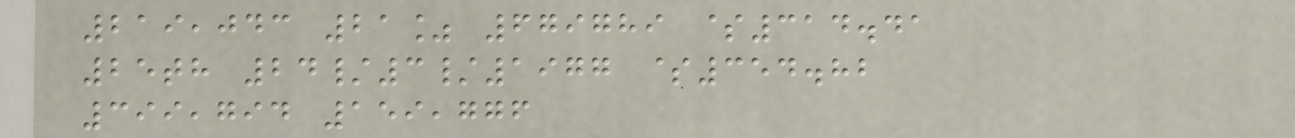219,043 21% 679789 $314.41
25th 24/3/1977 $354.82
399,794 159,776
